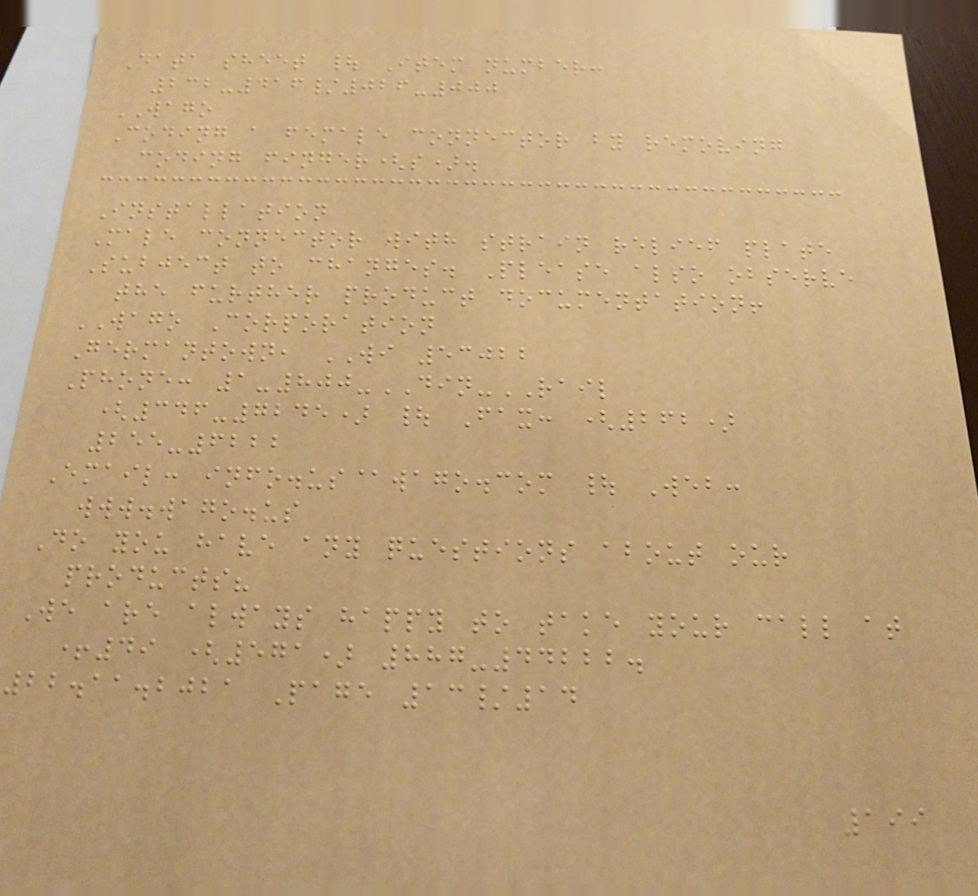Data sheet | Item number:
232-416/026-000
WAGO
Coding a female connector by removing
coding finger(s).
Installation
Male connector with strain relief plate
Subject to changes. Please also observe
the further product documentation!
WAGO Corporation
Germantown, WI 53022
Phone: 1-800-DIN-RAIL
(346-7245) | Fax: (262)
255-6222
Email: info.us@wago.com | Web:
www.wago.us
Do you have any questions about our
products?
We are always happy to take your call at
+49 (571) 887-44222.
22.11.2021 Page 13/14
199
